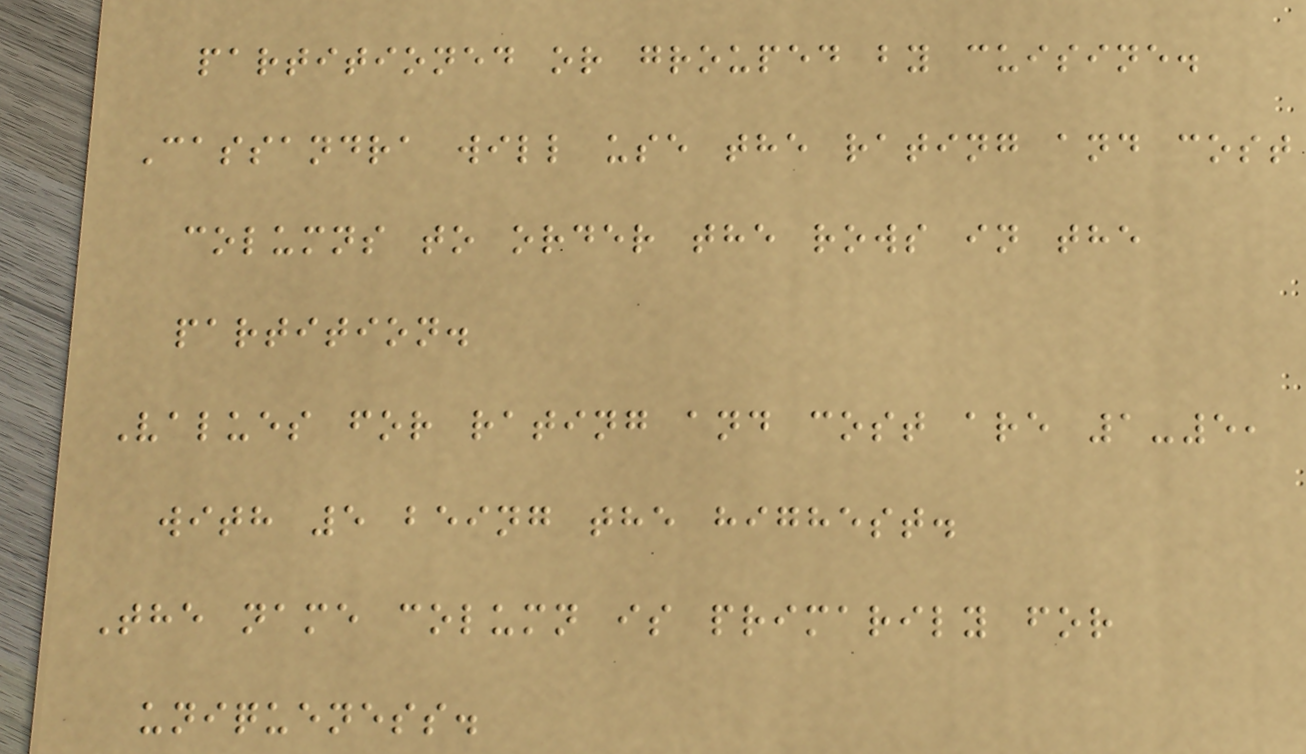partitioned or grouped by cuisine.
Cassandra will use the rating and cost
columns to order the rows in the
partition.
Values for rating and cost are 1-5,
with 5 being the highest.
The name column is primarily for
uniqueness.
